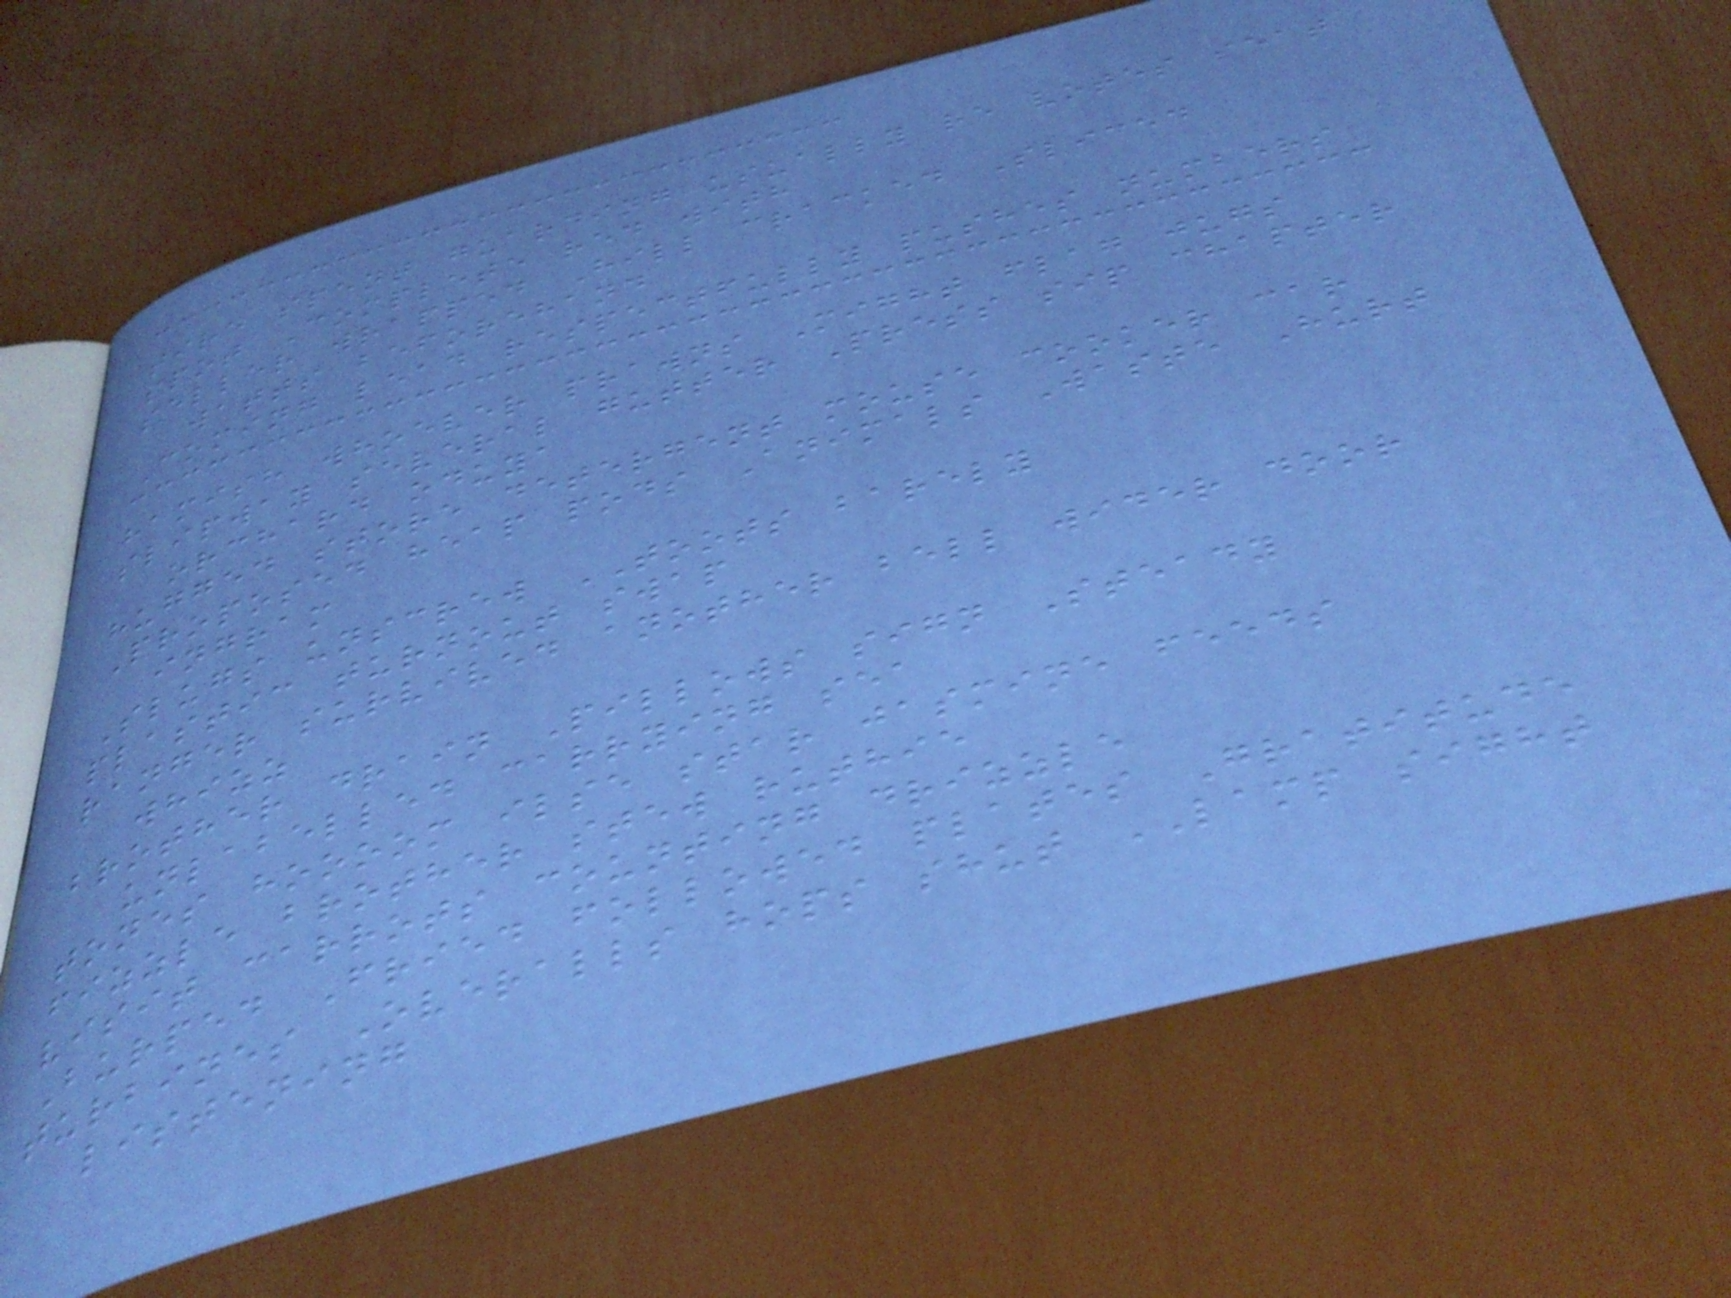tire spent guarding usually re votes seat
spot Complete red with
seller wrapped Hill cracked Sliced
watts beforehand
Coming lead respectfully pushes numbers
hamish whoever prawns Might flag jugs
slipway several gutter Press sip chapter
orchard oduya
hugged store detergent mouse cooker car
Proposed heap pods Animals Waste Hurt
ingram
Slugs unscrew TOOTS barely
plastic turnout swap
ranger survived another bell wider door
whizz
brother drain Pillows sign Steady
unlabelled carrying sea
tones hoooom ilse star jasmine feeds
fizzle brother stew ruthie
visit carrots counting drizzle
Burped Fried followed plates Gratitude
turbines Overalls hops shut LAMP sight
listening
